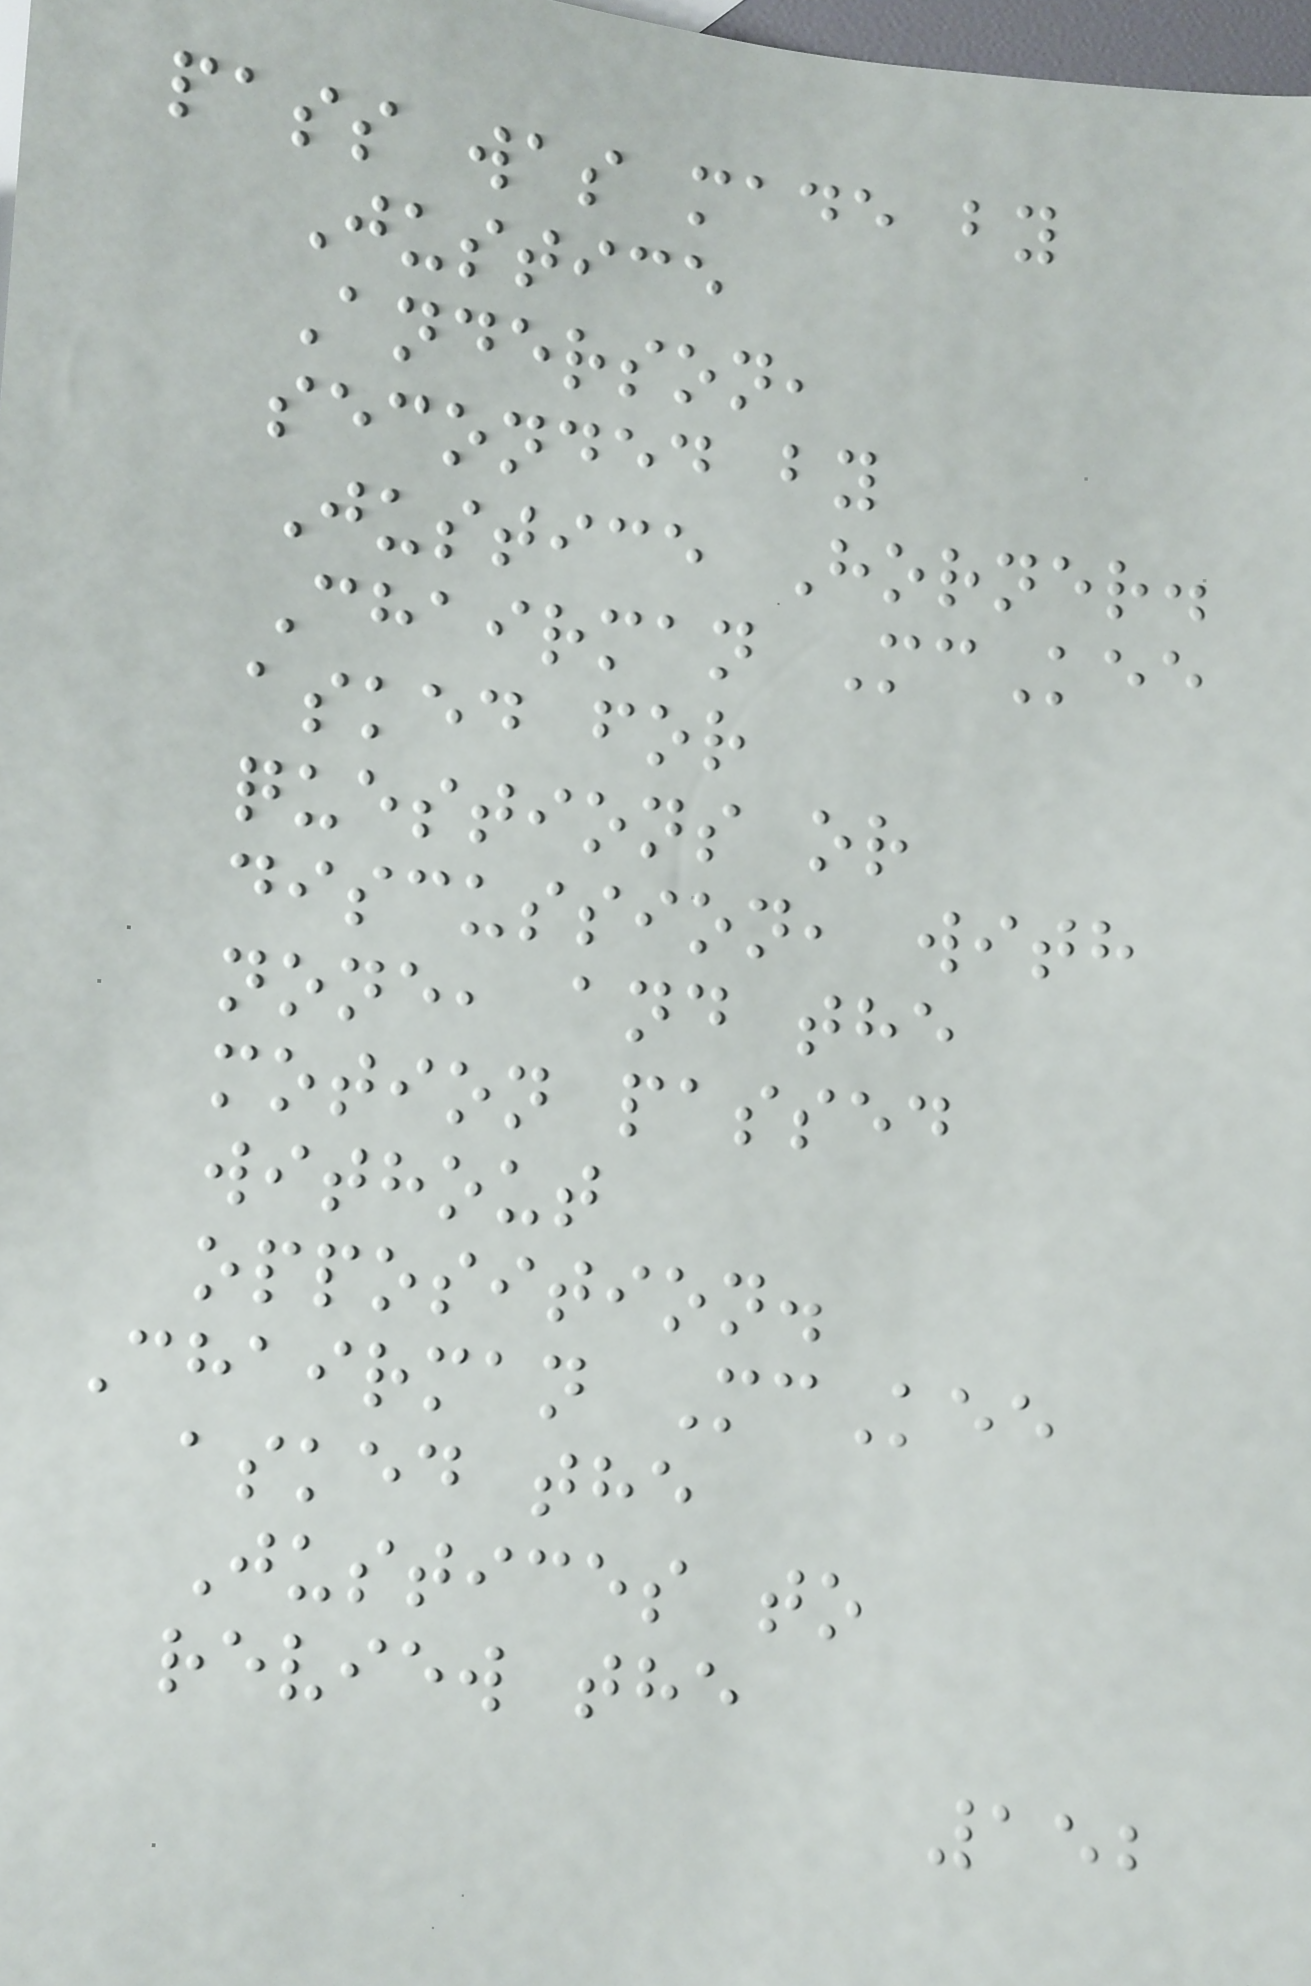pass was made by
Justice
Anderson,
seconded by
Justice Horner.
Chairman McKee
asked for
questions or
discussion, with
none, and the
motion passed
without
opposition.
Chairman McKee
asked the
Justices to
review the
152
